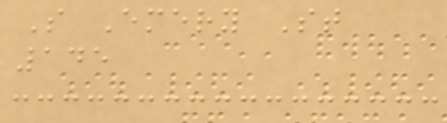S Emery St
145
